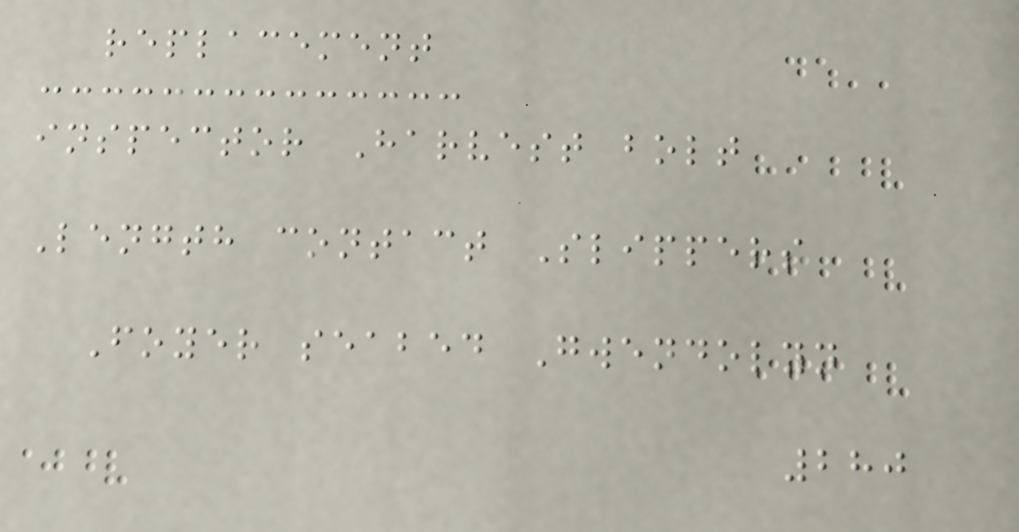replacement
inspector Harvest bolt
Length contact Slippers
Foyer seabed Gwendolyn
280
